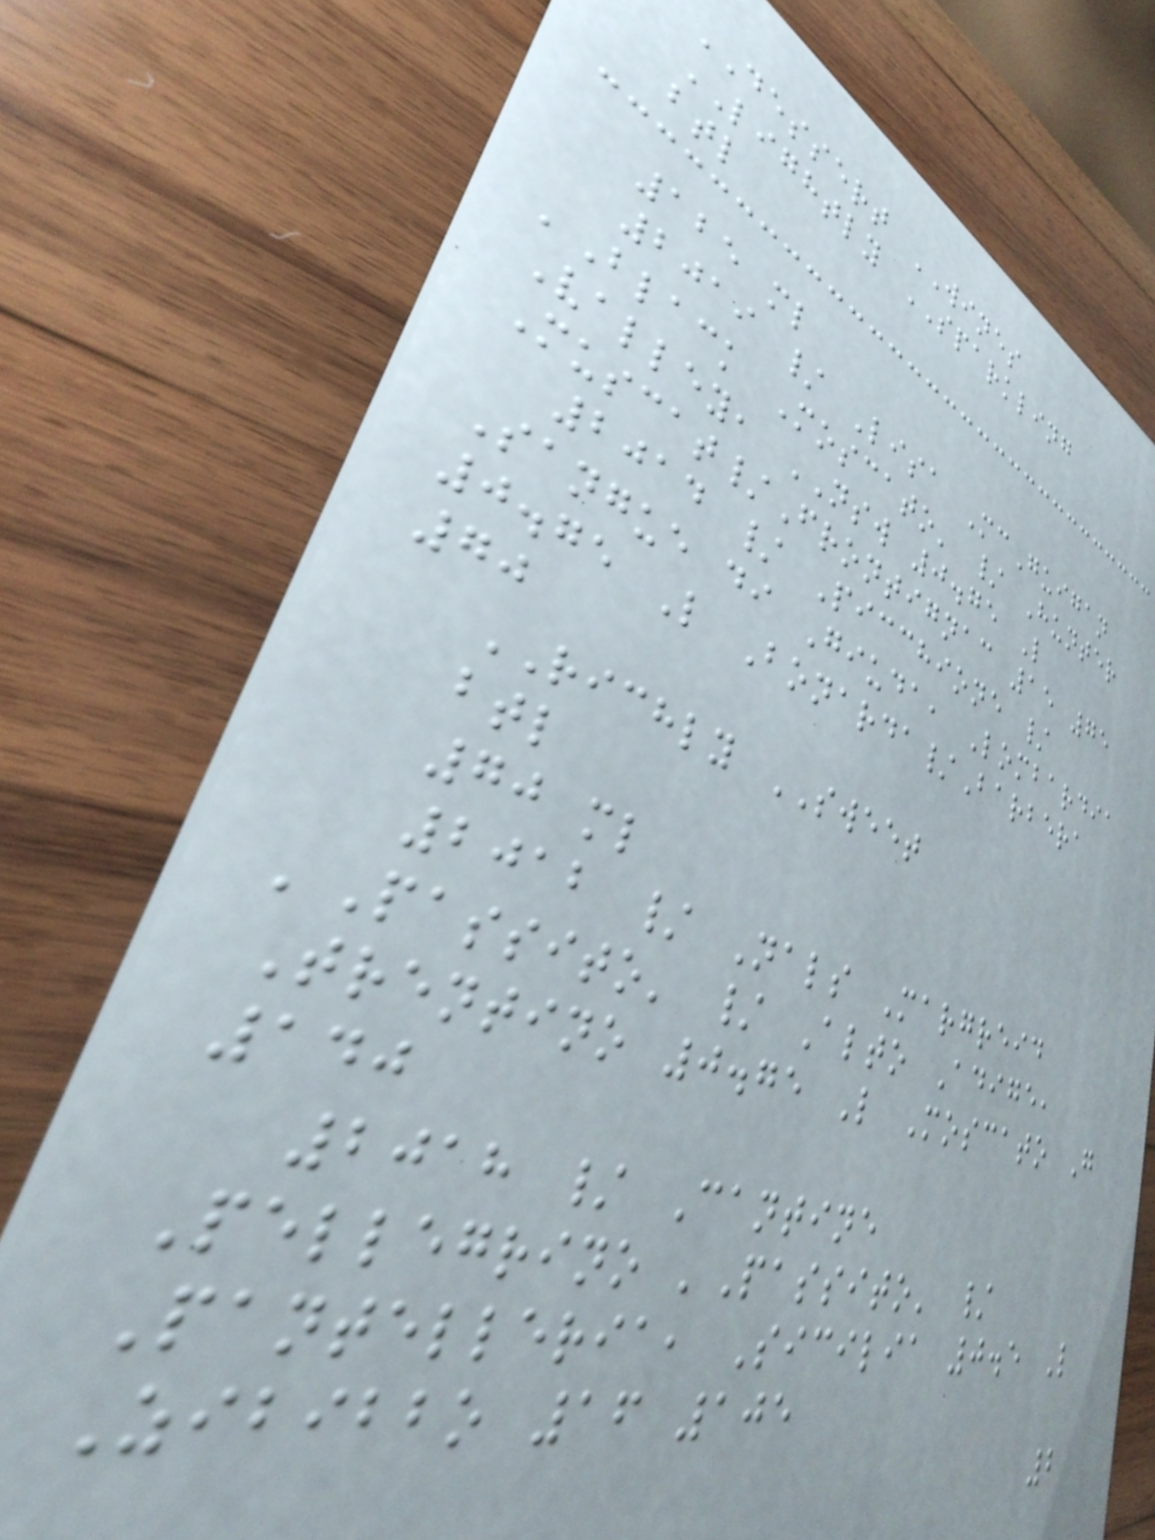DESSERT WINES
LIGHTLY SPARKLING
btl
125 ml
2019 / Lisa McGuigan
'Black Moscato' / Hunter
Valley, NSW 0.75 L
Muscat/Frontignac 15 75
2014 / Picchione /
Sangue di Giuda, Lombardia
0.75 L Bonarda/Barbera
70
RICHLY SWEET
btl
70 ml
2012 / Nals Margreid
'Passito' / Alto Adige,
Trentino 0.75 L Moscato G
140
2018 / Cantine
Pellegrino 'Passito' /
Pantelleria, Sicilia 0.5 L
Zibibbo 16 105
2
